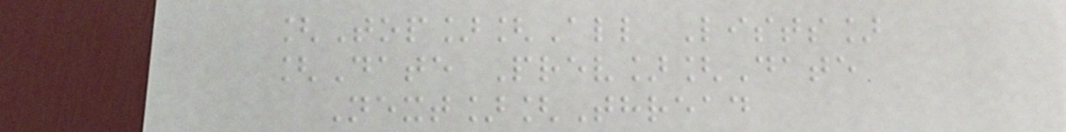[Top][All Lists]
[Date Prev][Date
Next][Thread
